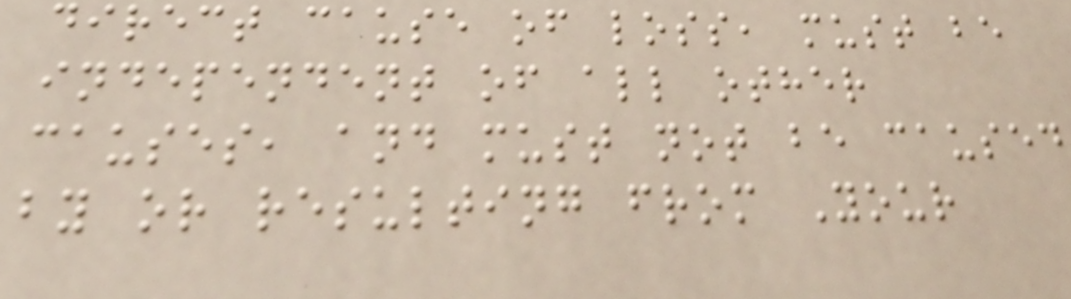direct cause of loss, must be
independent of all other
causes, and must not be caused
by or resulting from Your
